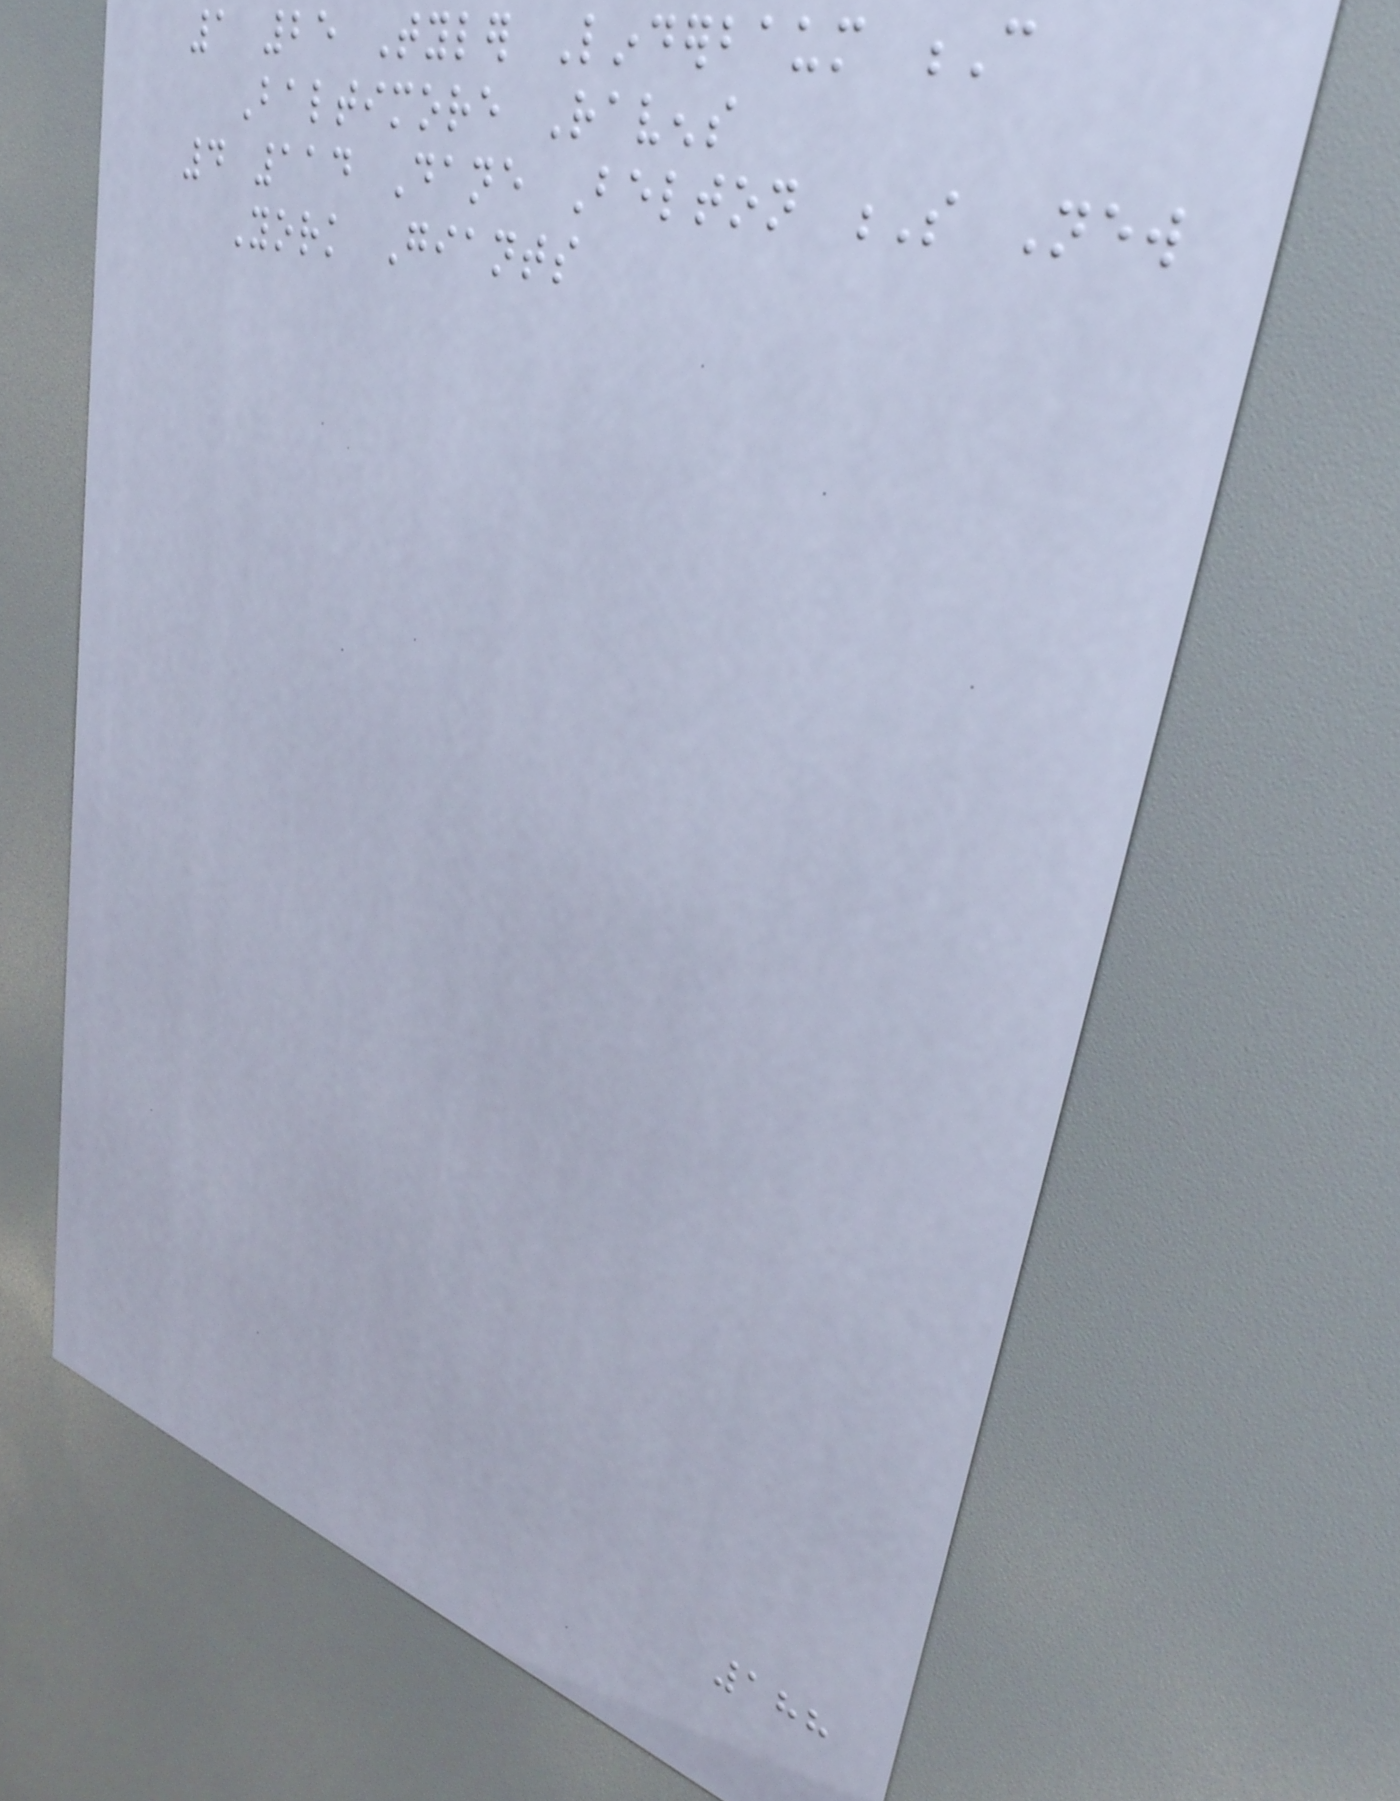1 25 Tyler Linderbaum C
Baltimore Ravens
4 114 Dane Belton S New
York Giants
188
